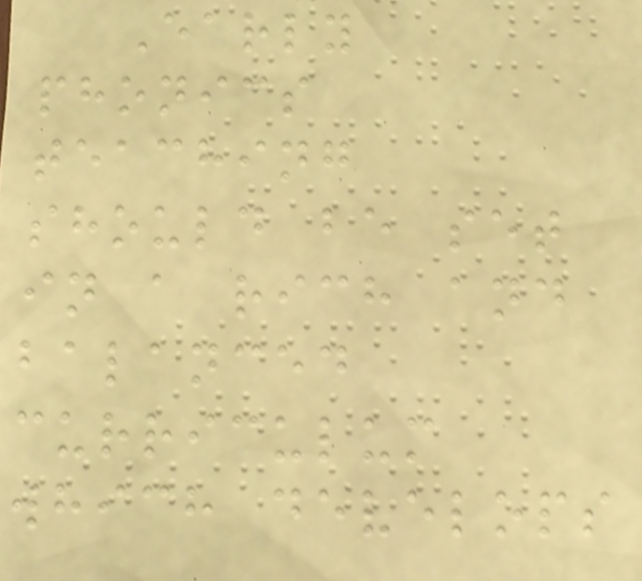Early
phonics
teaching
should be set
in a rich and
balanced
curriculum
which develops
